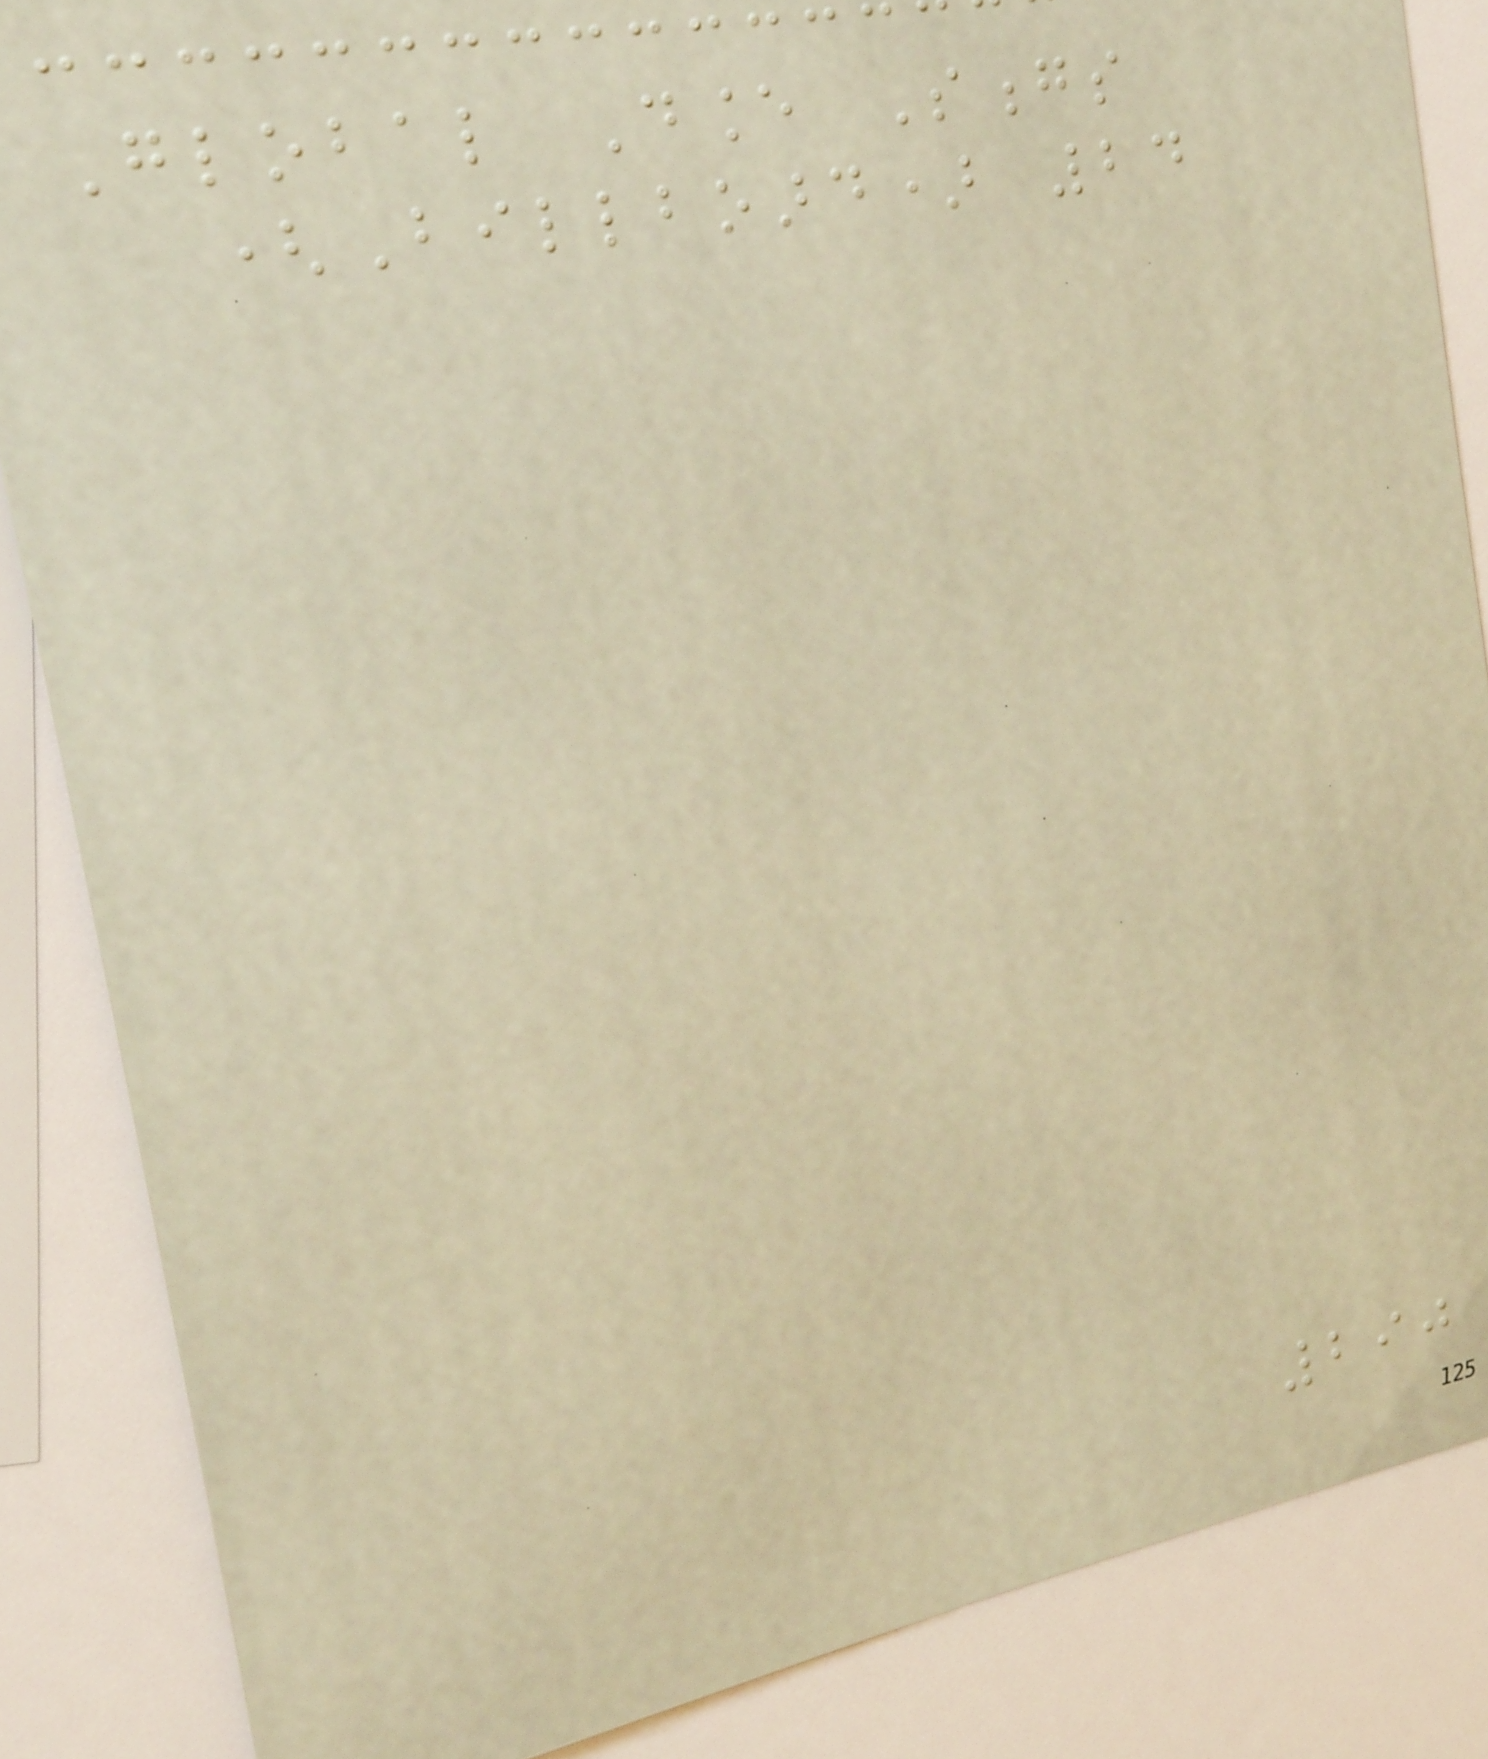Global Dance Songs
(Billboard) 24
290
